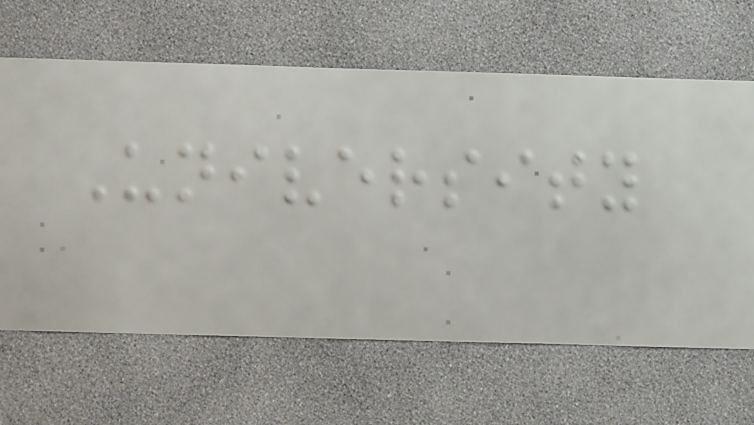University
